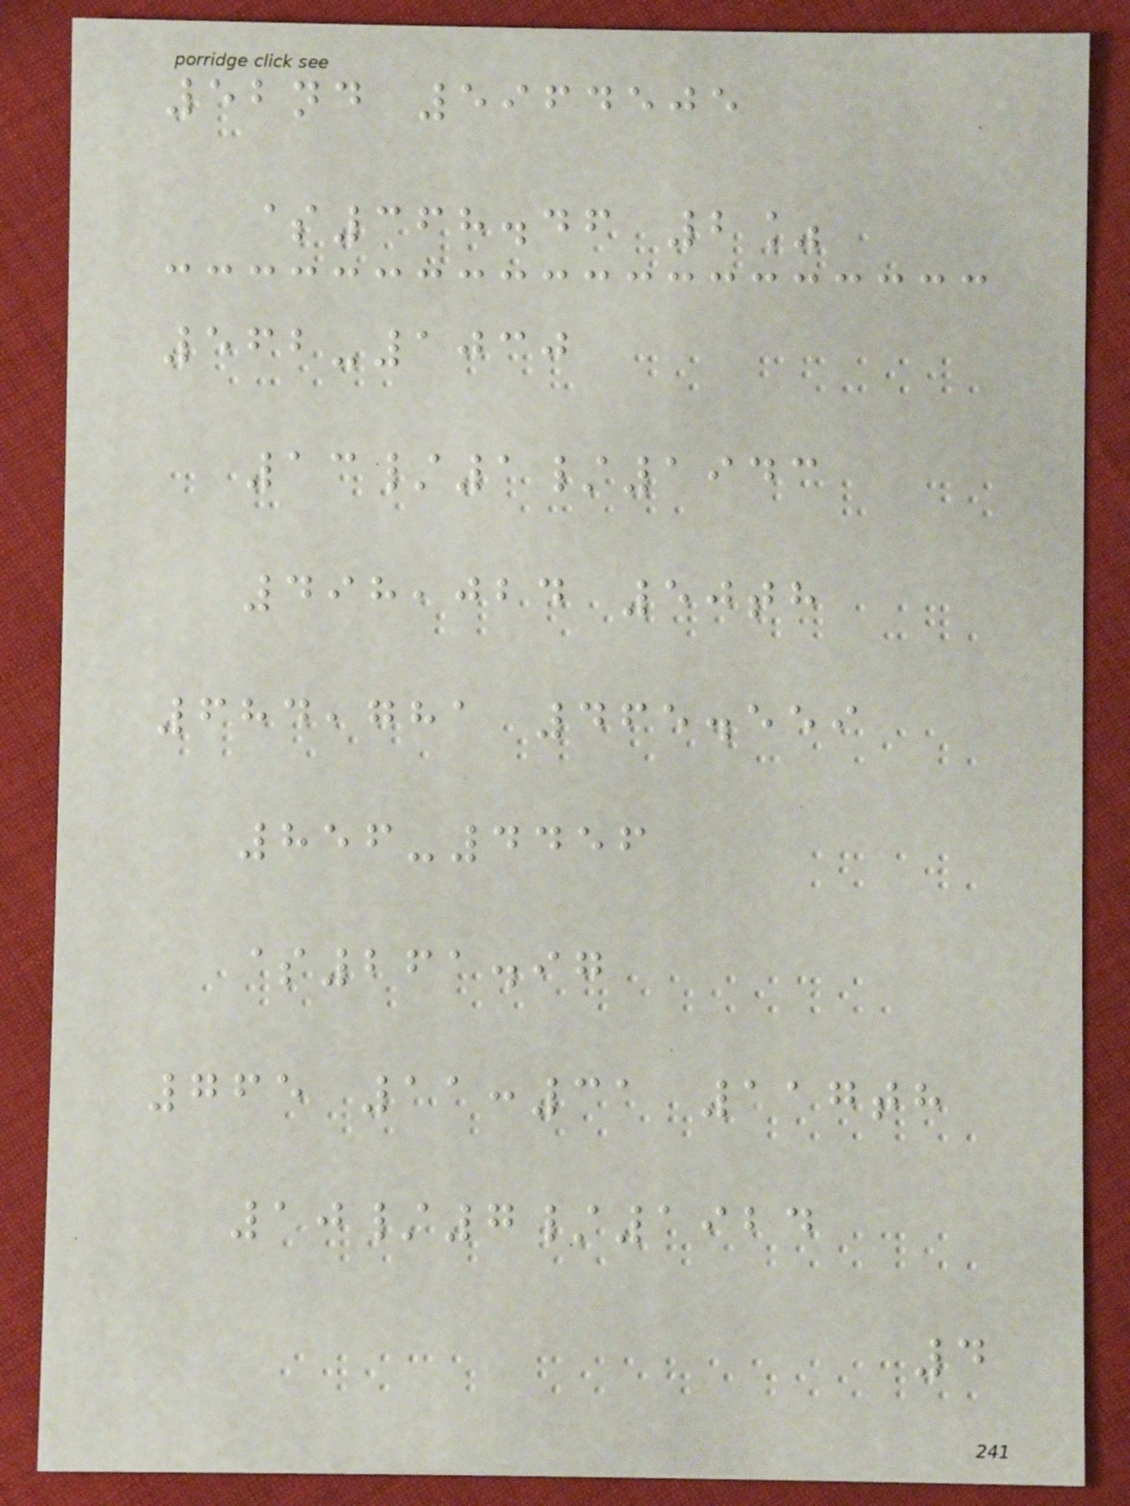52nd 5964505
$368.46 2%
562-1030
13/1/1943
498,024 50th
684,781 465.559
856-4456
$261.97
765 11:31 117th
10/7/1924
4
